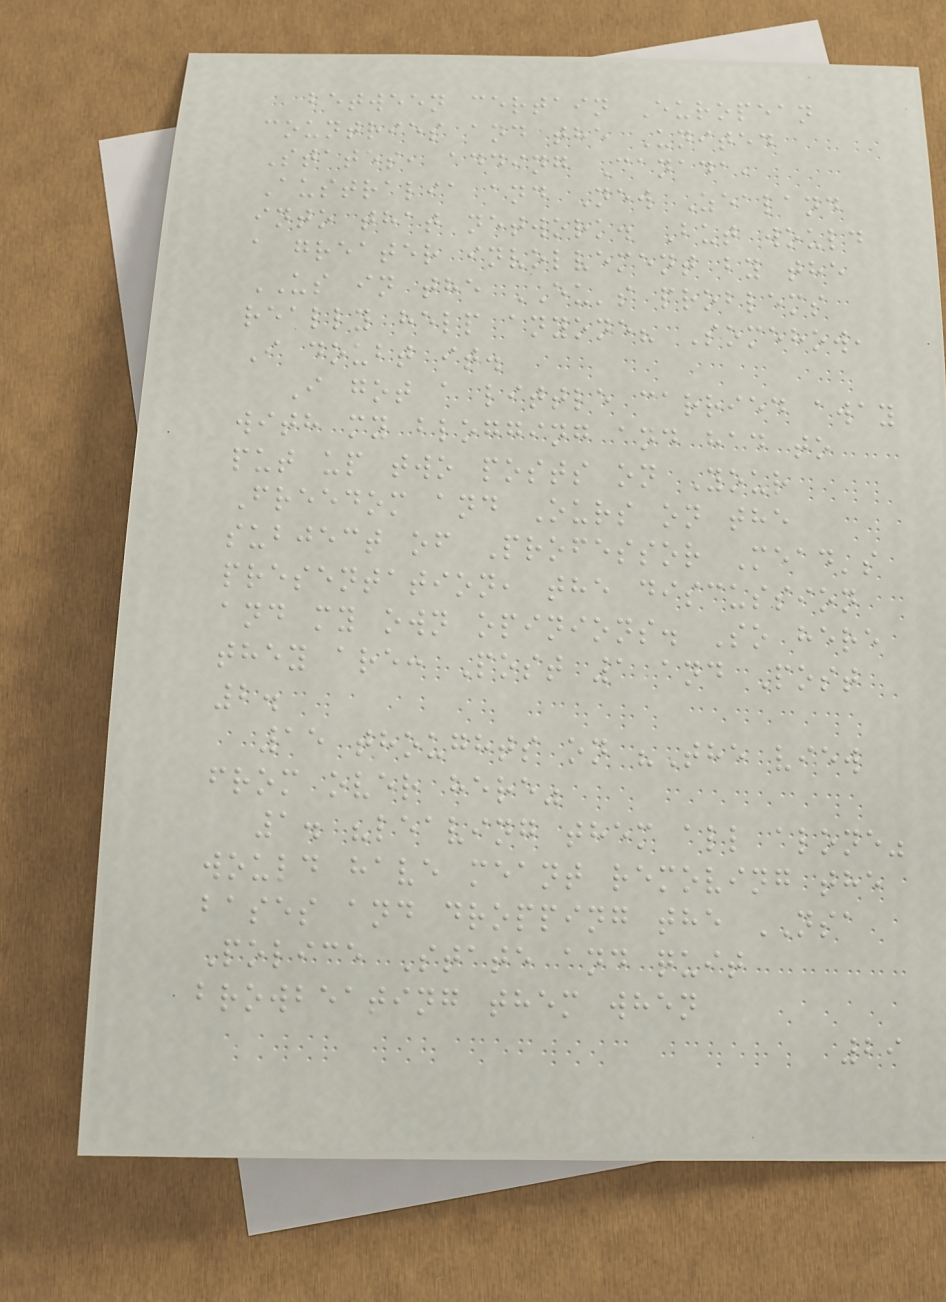between certain European
countries and the United
States, adding Canada,
Australia and New Zealand
into that network. But would
a greater involvement by the
US in the EU's problems
really help anyone? Somehow,
I doubt it.
I got a little carried away
with my blogging and had to
put up two posts on Your
Freedom and Ours on the
subject of Professor Mead's
presentation, the discussion
and my own opinions. So here
they are: Post 1 and Post
2.
15 thoughts on "The view
from over here"
1. "leaving them all alone"
would have meant removing the
bases and dropping the NSA
Police State and quit
browbeating them when
29
